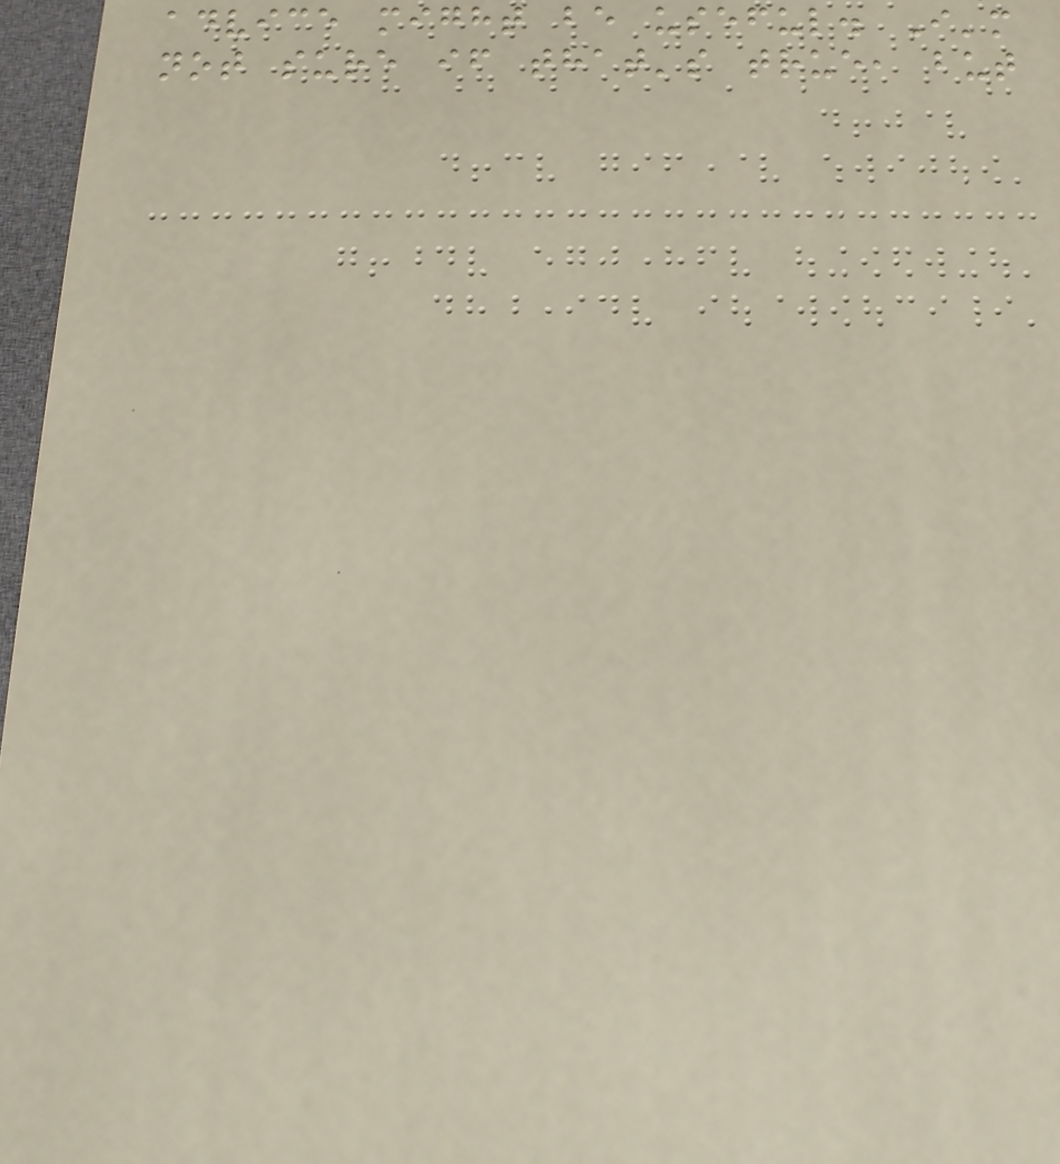advice might be useful. I'm
not sure if that's true, but
